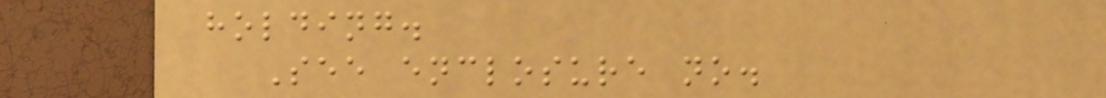holding.
See enclosure no.
